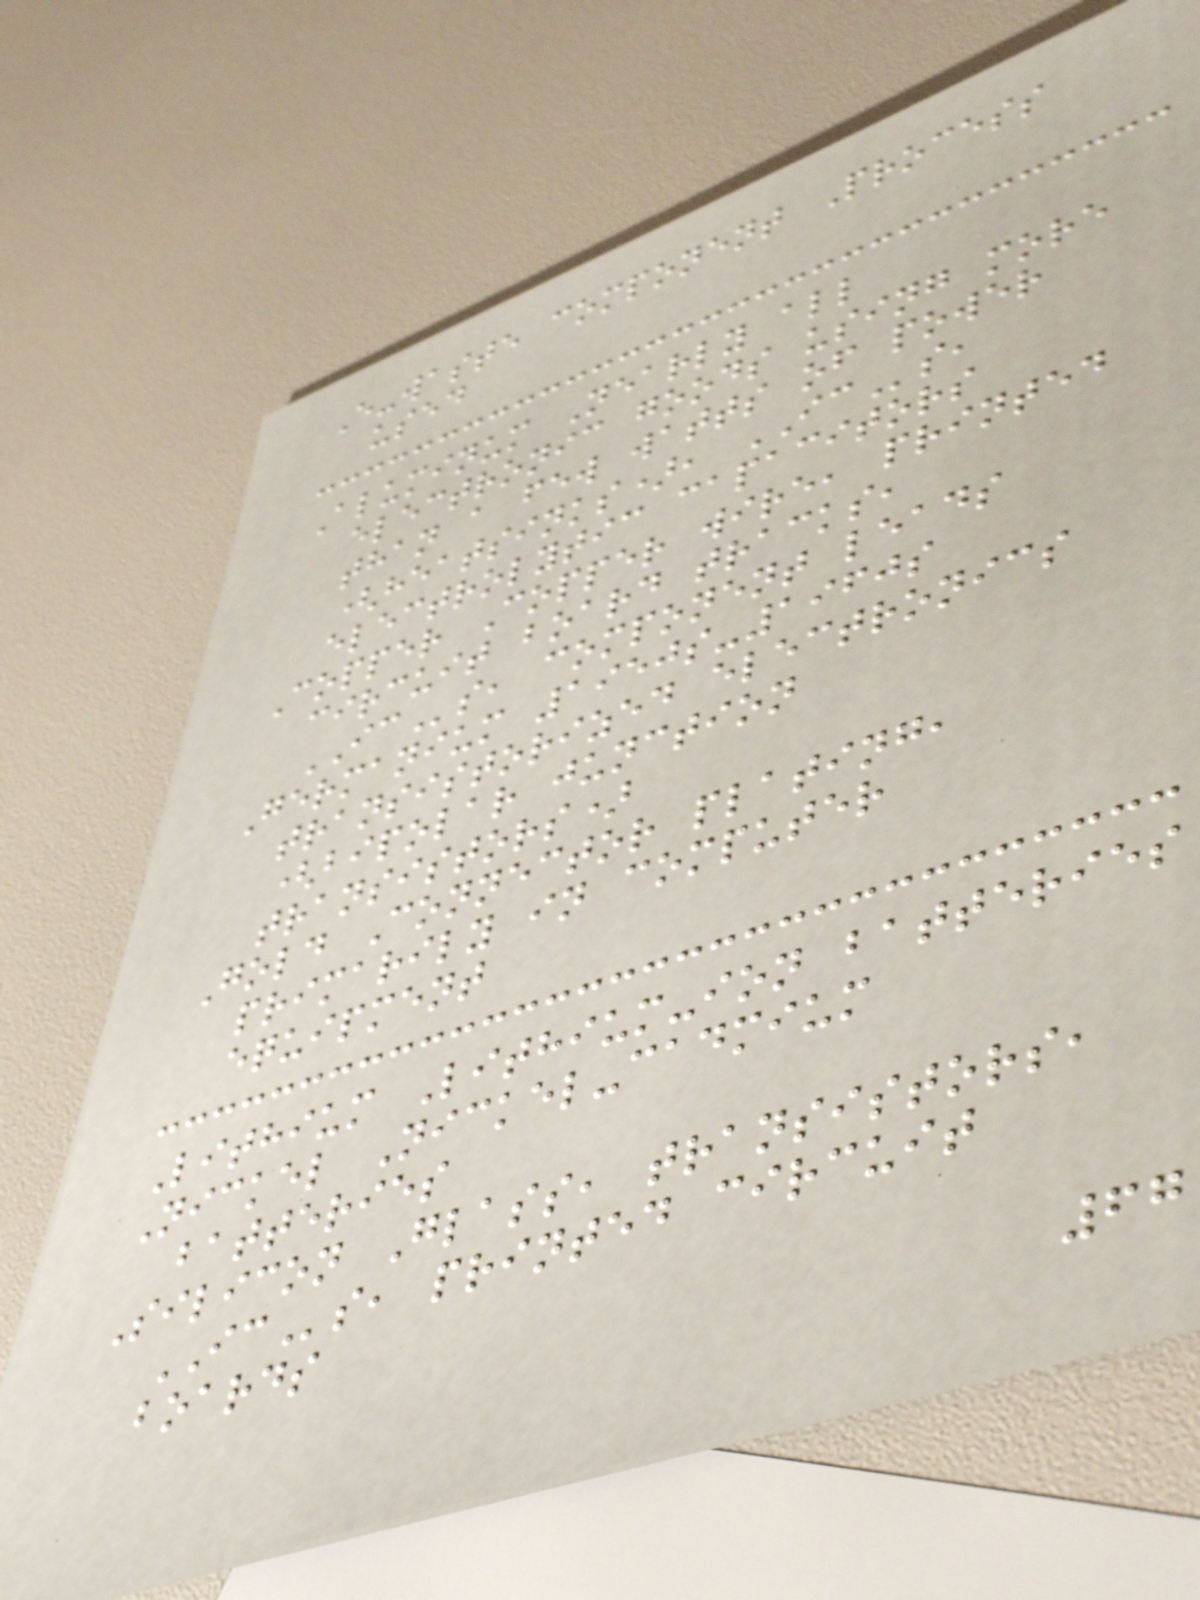E-waste component Process
used
Aluminum Nearly all
electronic goods using more
than a few watts of power
(heatsinks), ICs,
electrolytic capacitors
Copper Copper wire, printed
circuit board tracks,
ICs, component leads
Germanium 1950s-1960s
transistorized electronics
(bipolar junction
transistors)
Gold Connector plating,
primarily in computer
equipment
Lithium Lithium-ion batteries
Nickel Nickel-cadmium
batteries
Silicon Glass, transistors,
ICs, printed circuit
boards
67
